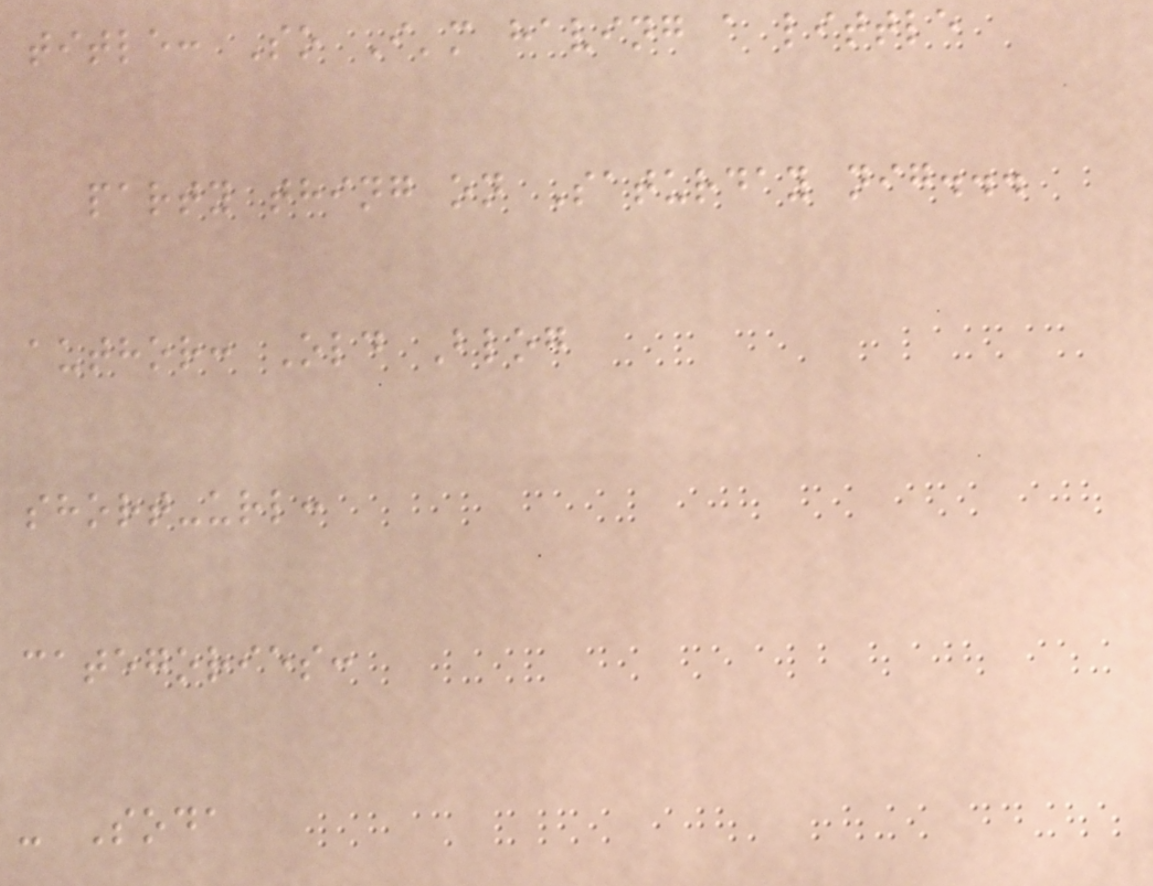title: So I'm having a little
party thing on Saturday nig...
author: Old Blog
short-url:
categories:
- Soda
